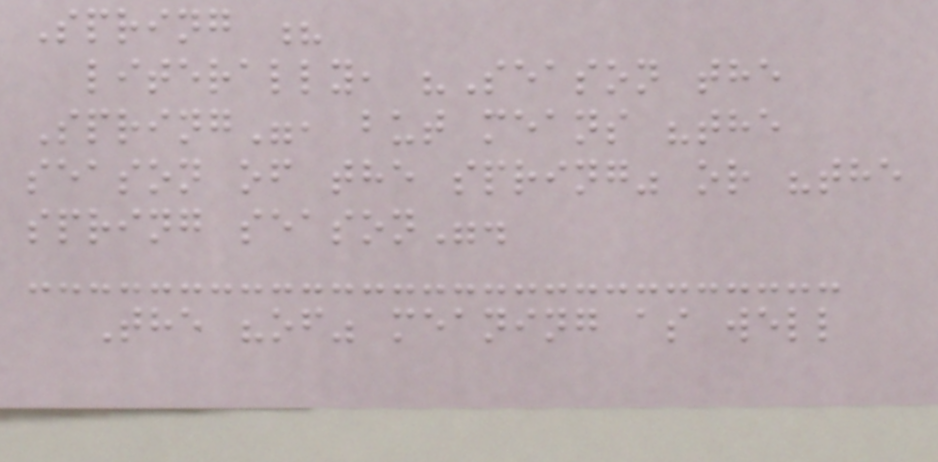Spring ?
literally, "Season the
Spring", but means "the
season of the spring" or "the
spring season".
The "of" meaning as well
